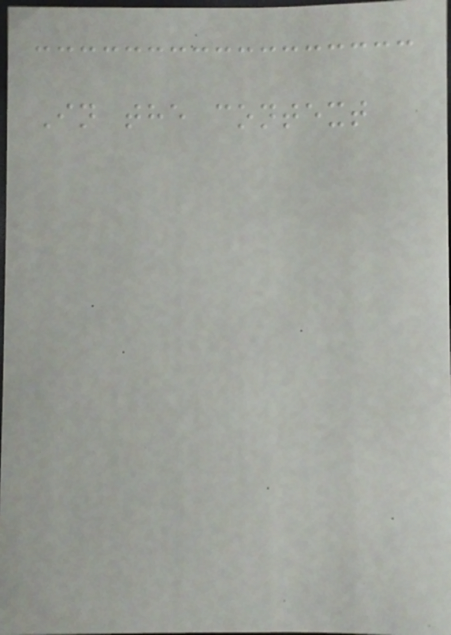In the context
